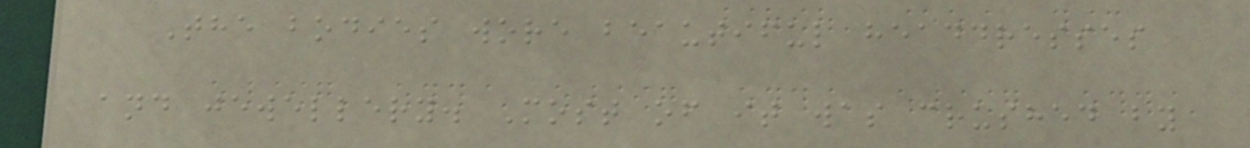The bodies wore beautiful headdresses
and jewellery. Most of it was crushed by
